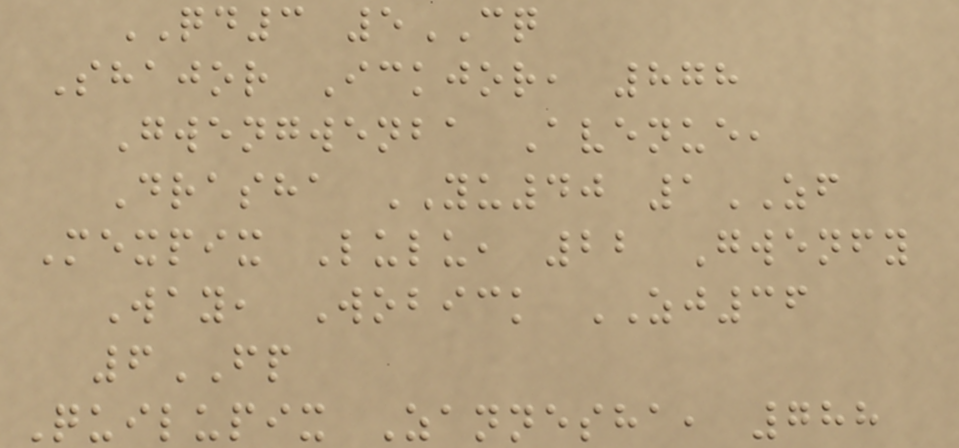QD3 5CQ
Shajor Ickjor, 878
Gwengwenba Avenue,
Drasha YU40 1ZF
Mexpix Lulu, 22 Gwenfy
Way, Wobick ZJ36
6FP
Quilupix Zannesha, 788
